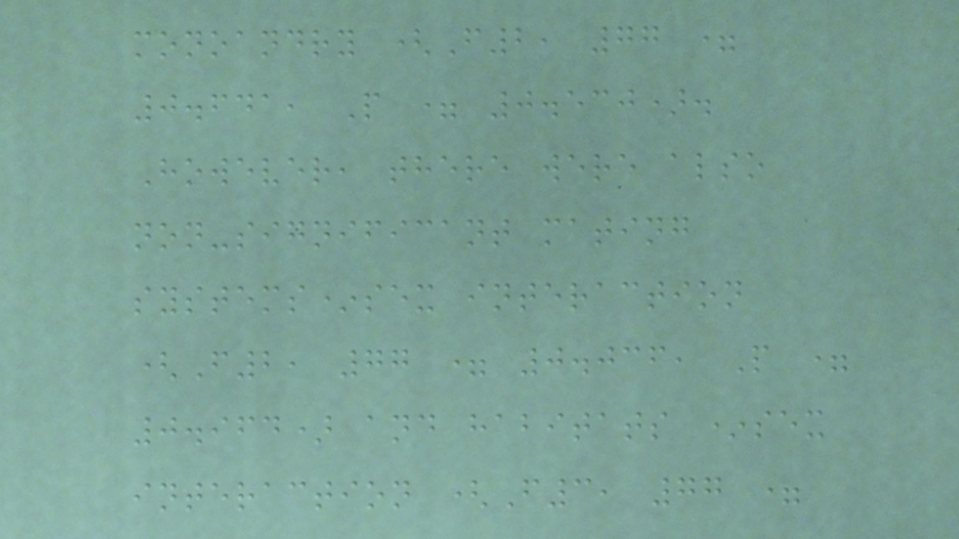monoandry (F2, 77 =
0.641, P = 0.530).
However, there were also
non-significant mating
systems*sex interaction
(F2, 77 = 0.036, P =
0.964) and habitats *sex
interaction (F3, 77 =
